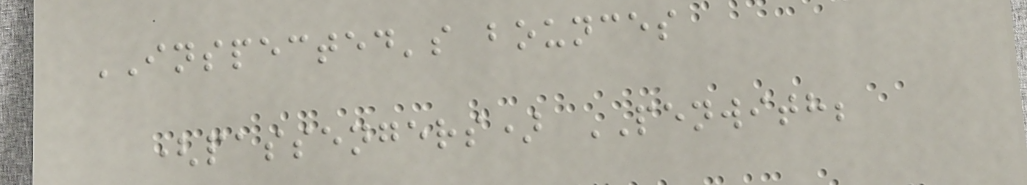INSPECTED's bounces
(passengers) PENWITH;
